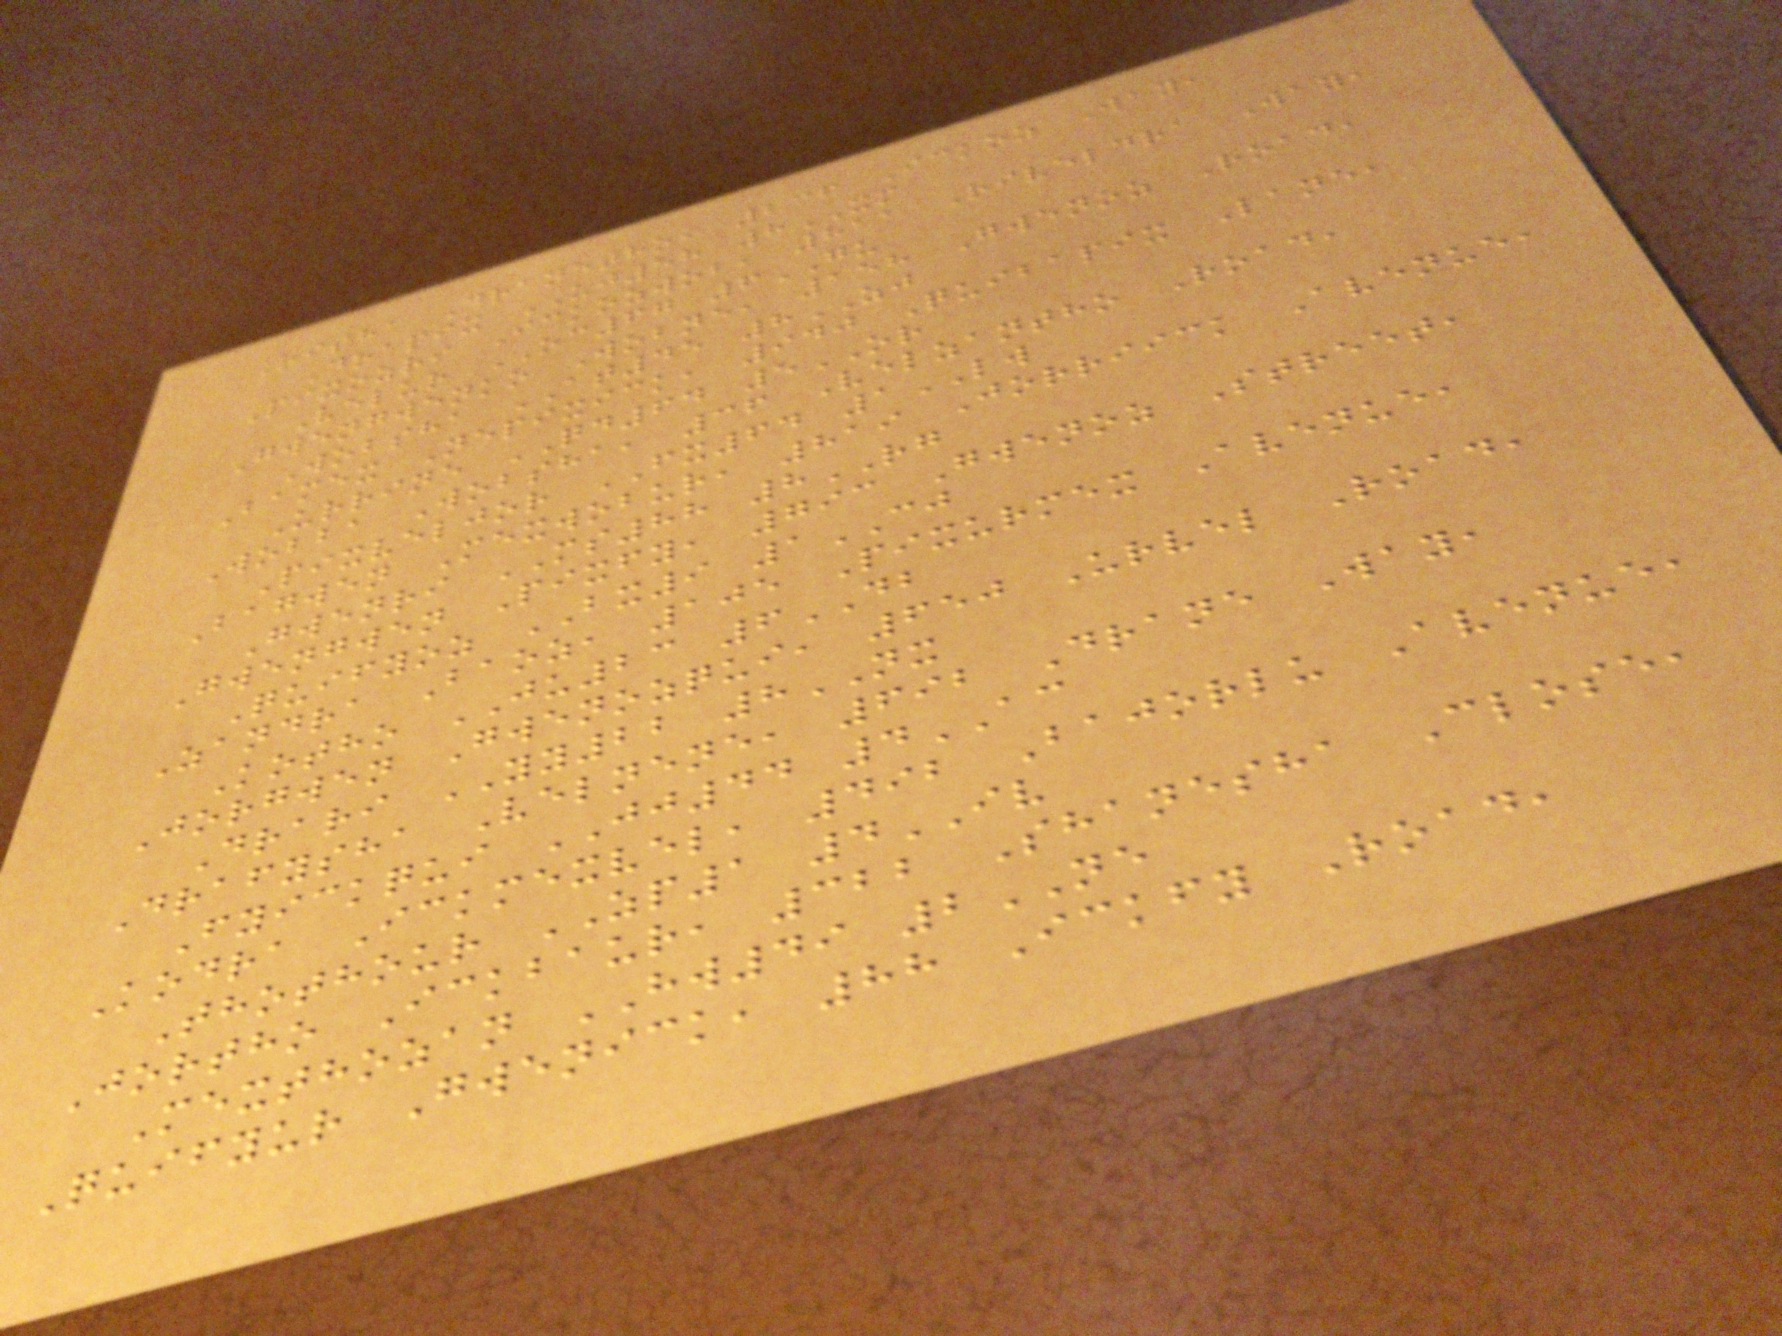Risha Dranetho, 236 Ickoz Way,
Drapix UJ58 8XM
Pixozri Ickozwob, 811 Riveldra Way,
Velur OC67 6GU
Gwengwenko Wobne, 158 Gwenoz Road,
Wobsha AT45 8ZJ
Bamex Nepixick, 940 Quibapix Lane,
Urrine QD64 5OR
Wobba Wobsha, 36 Velzantho Road,
Pixveljor FX64 1LW
Bagwen Mexwobur, 819 Jorriick Avenue,
Gwenri MS88 8RG
Gwengwen Pixfy, 793 Gwenoz Street,
Quifyoz BX9 1CJ
Zandra Baoz, 105 Pixurmex Avenue,
Kotho JU23 6DB
Jorgwen Gwenozqui, 650 Urvel Road,
Drari YY22 8NX
Drafysha Velnene, 692 Drane Way,
Fyickqui JJ44 4AC
Kodra Ickmexvel, 492 Bajorlu Avenue,
Thothour ZP1 4IV
Jortho Ickbaur, 322 Shanesha Close,
Mexthozan HW49 2NE
Quifyur Gwenick, 88 Ickfy Road,
